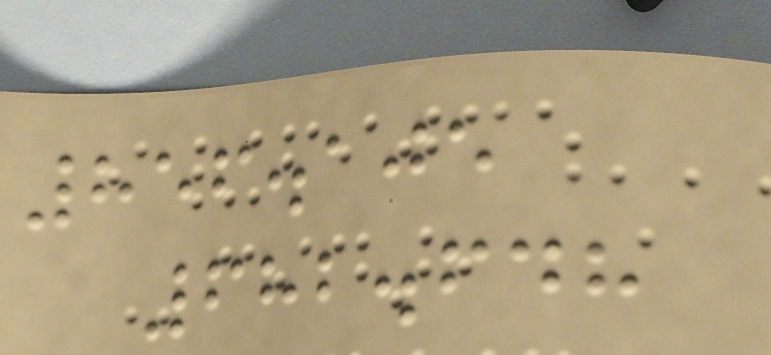856.105
682.648
